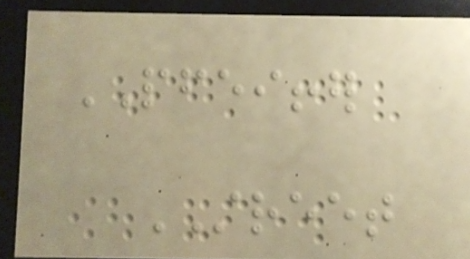PFEIFFER
STREET
